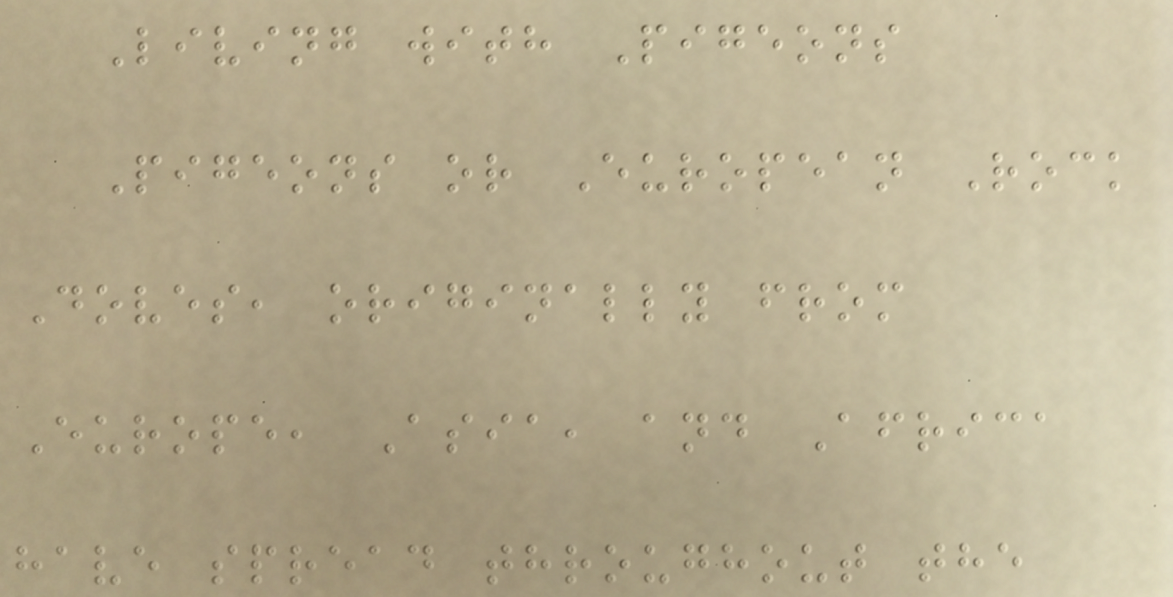Living with Pigeons
Pigeons or European Rock
Doves, originally from
Europe, Asia, and Africa
have spread throughout the
